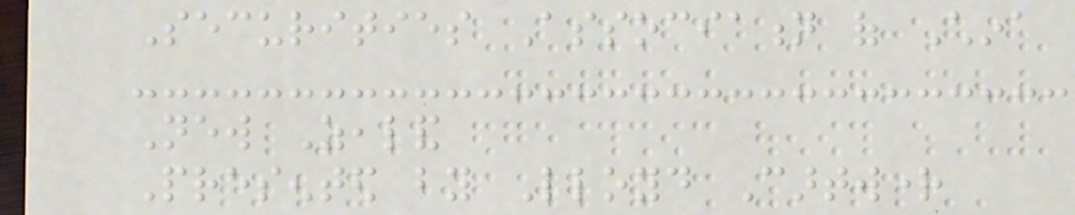Securities Association of China
New Zealand
Presented by Lloyd Cartwright
